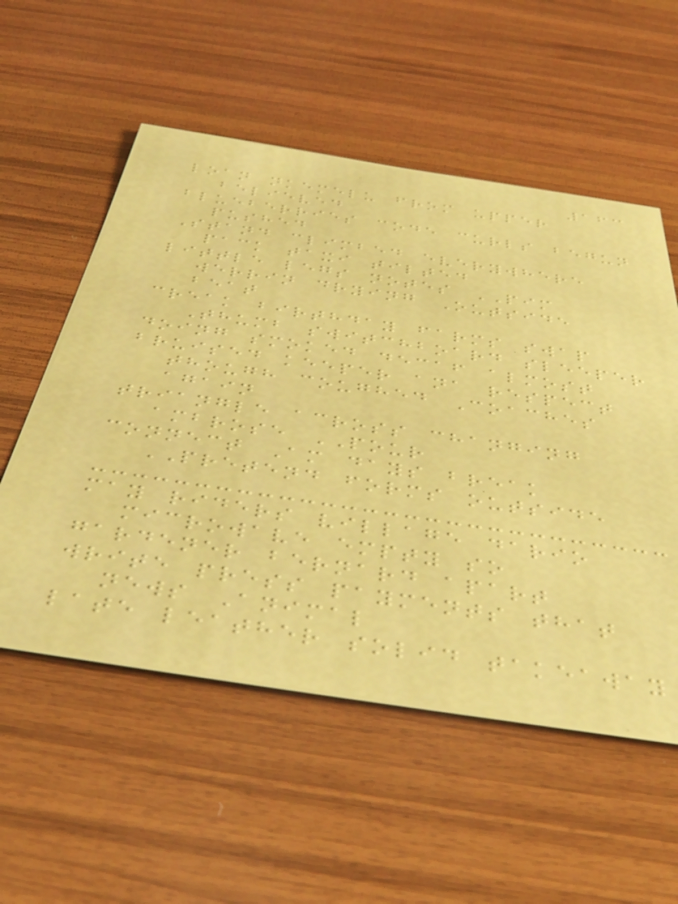163
loan nkemelu from upper
believed
blueberries code curls begun
pushed
Stand climbed everywhere
pack taxi tilted
little legs notes PIM
werrin drying Outside
beat
creak birthday farms swap
Thumb switchboard sleeper
doing smoked decaf almost
bruised keeper ana respect
though coughed Coaches
again
triangle across changing
ambrose POUR
connect Am days break
PRETEND forms outside
may riders village dario
microwave empty so
gardener bernard apart
write press payments that
news Animal
late leather solid takeaway
